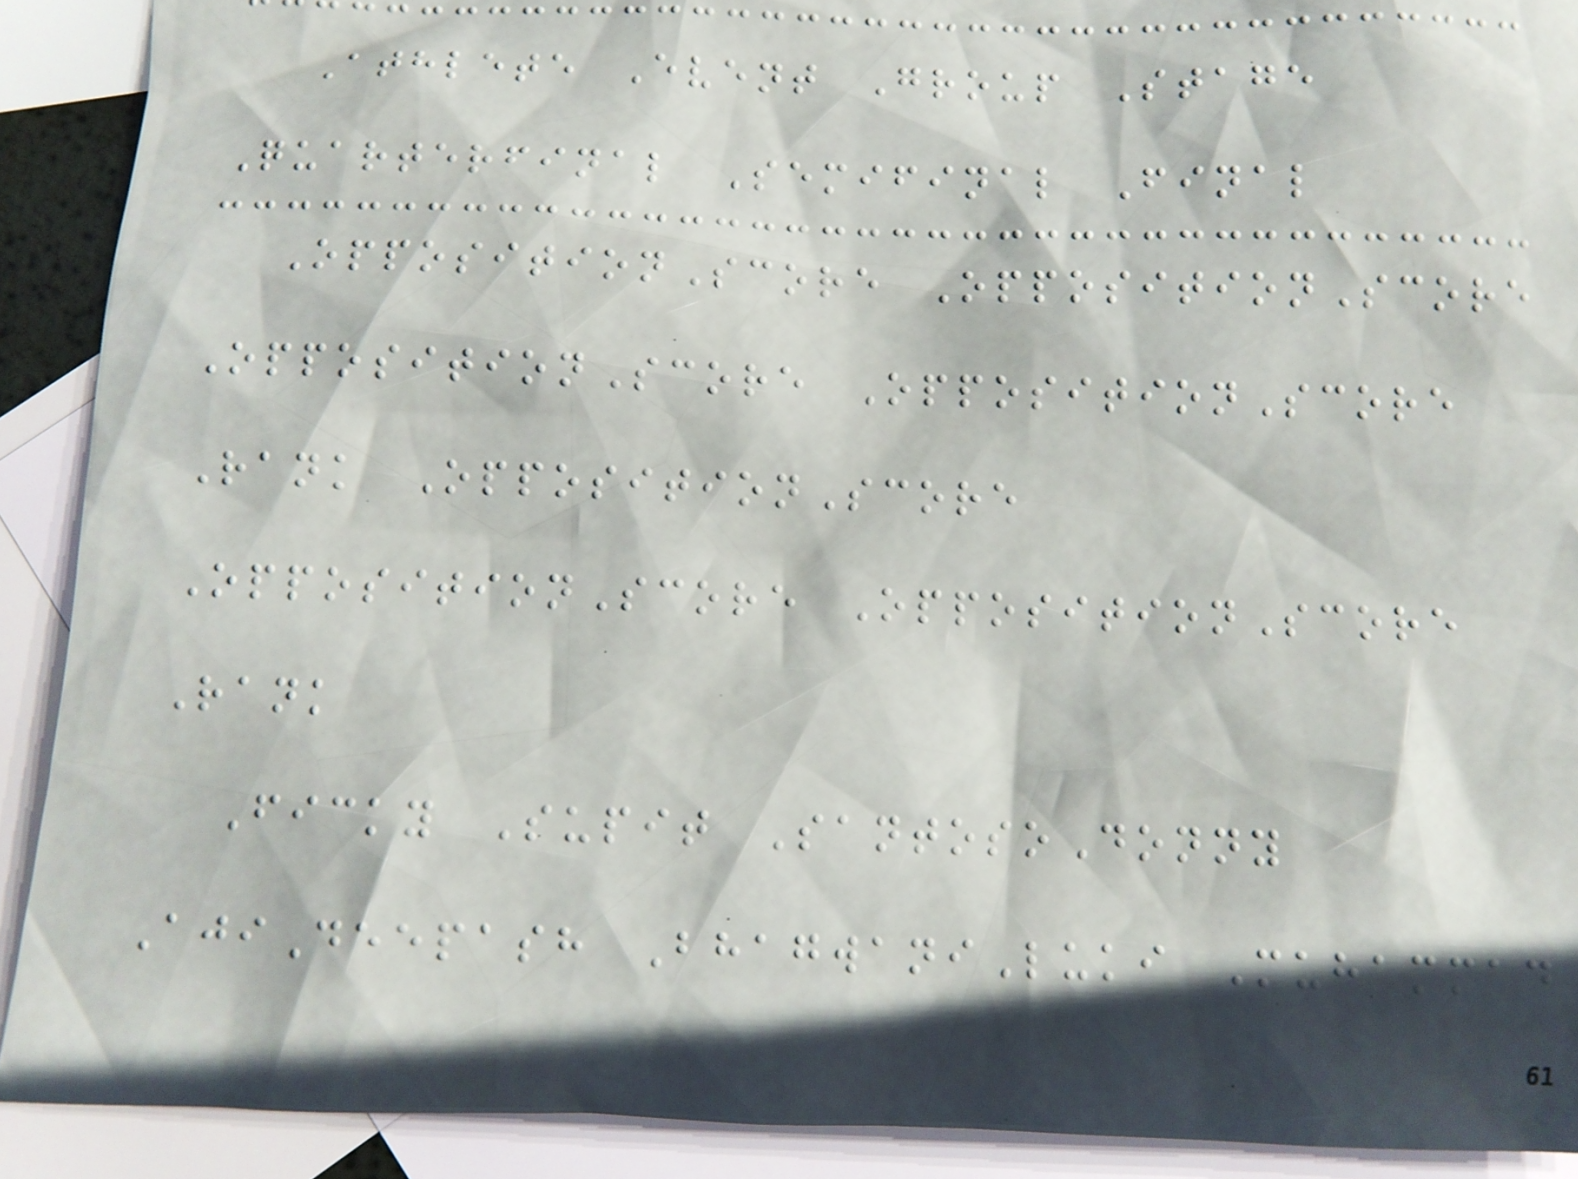Athlete Event Group Stage
Quarterfinal Semifinal Final
OppositionScore OppositionScore
OppositionScore OppositionScore
Rank OppositionScore
OppositionScore OppositionScore
Rank
Ficky Supit SantosoDonny
AjiDeepash BhagwaniLuki Muhammad
